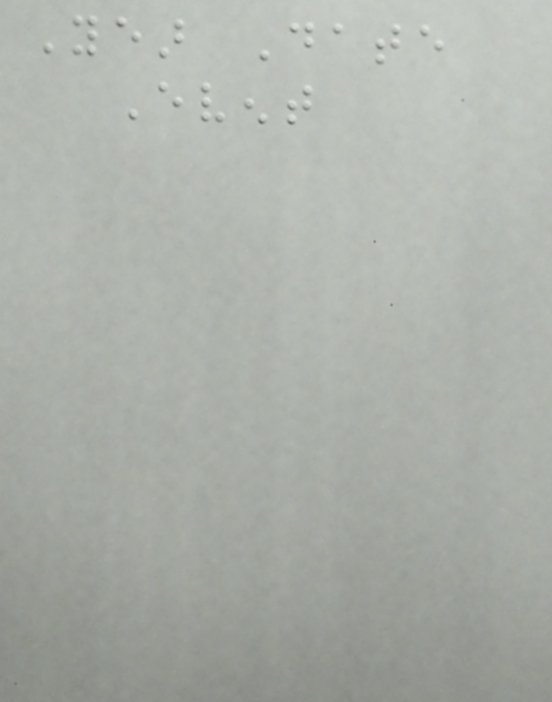Year Date
Event
